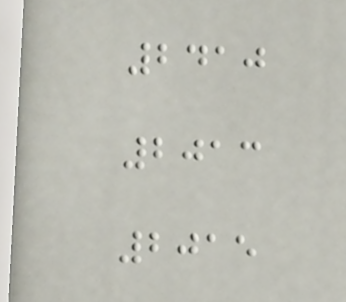2410
2013
2015
